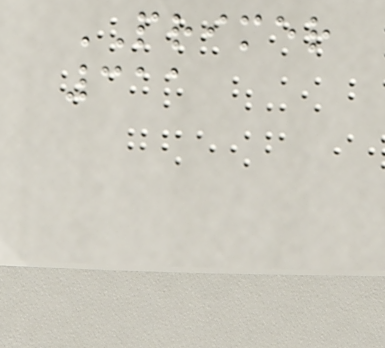PRIMER
311
